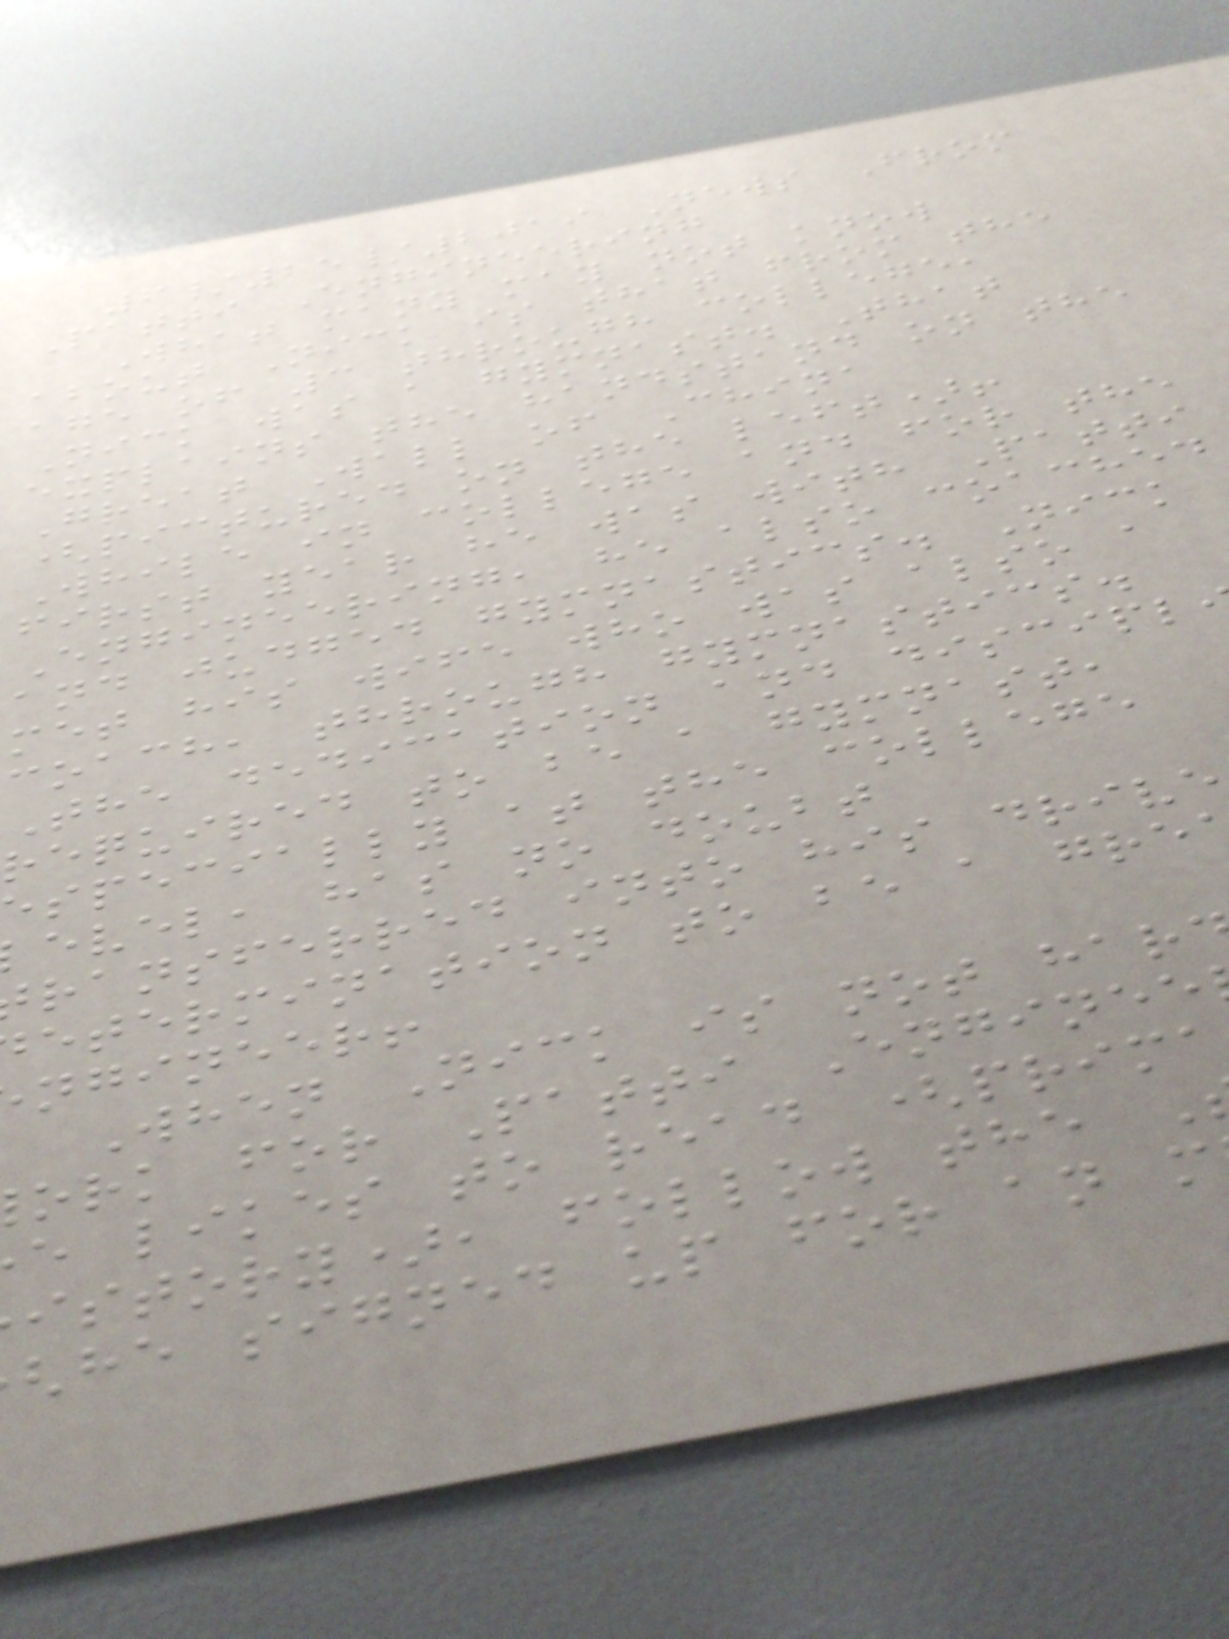6/25/2019 News From
Patti Engineering
What many may not know
about Nick is that from the
age of 3 through college,
Nick was a gymnast. That
explains the handstand on the
Great Wall of China
(pictured on the left)!
While in college and for the
first year he was with Patti
Engineering, he also coached
and judged gymnastics. Nick
met his wife who was also a
coach, through gymnastics.
The dedication and discipl
required to be a gymnast,
specially at the college
evel, has no doubt
ransferred into his drive
etermination to be a gre
ngineer!
When Nick is not har
ork for Patti Enginee
e likes to read (prima
istory), follow the
he signed up for an m
